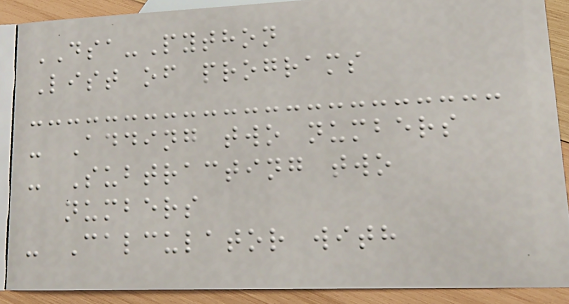DSA-Python
List of programs
- Adding two numbers
- Subtracting two
numbers
- Calculator with
